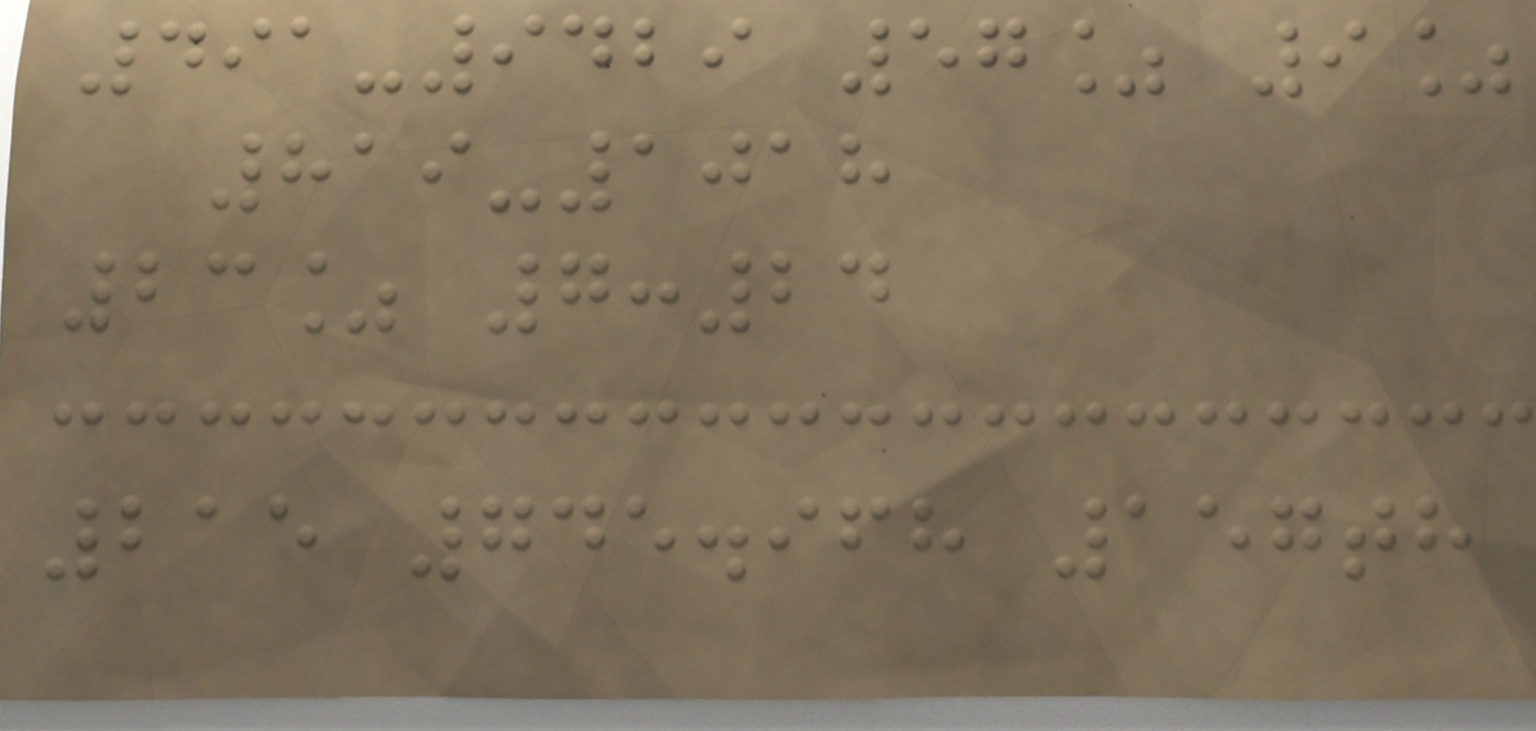491-9429 57% 9%
819-1018
23% 7:24
215 745.968 157th
